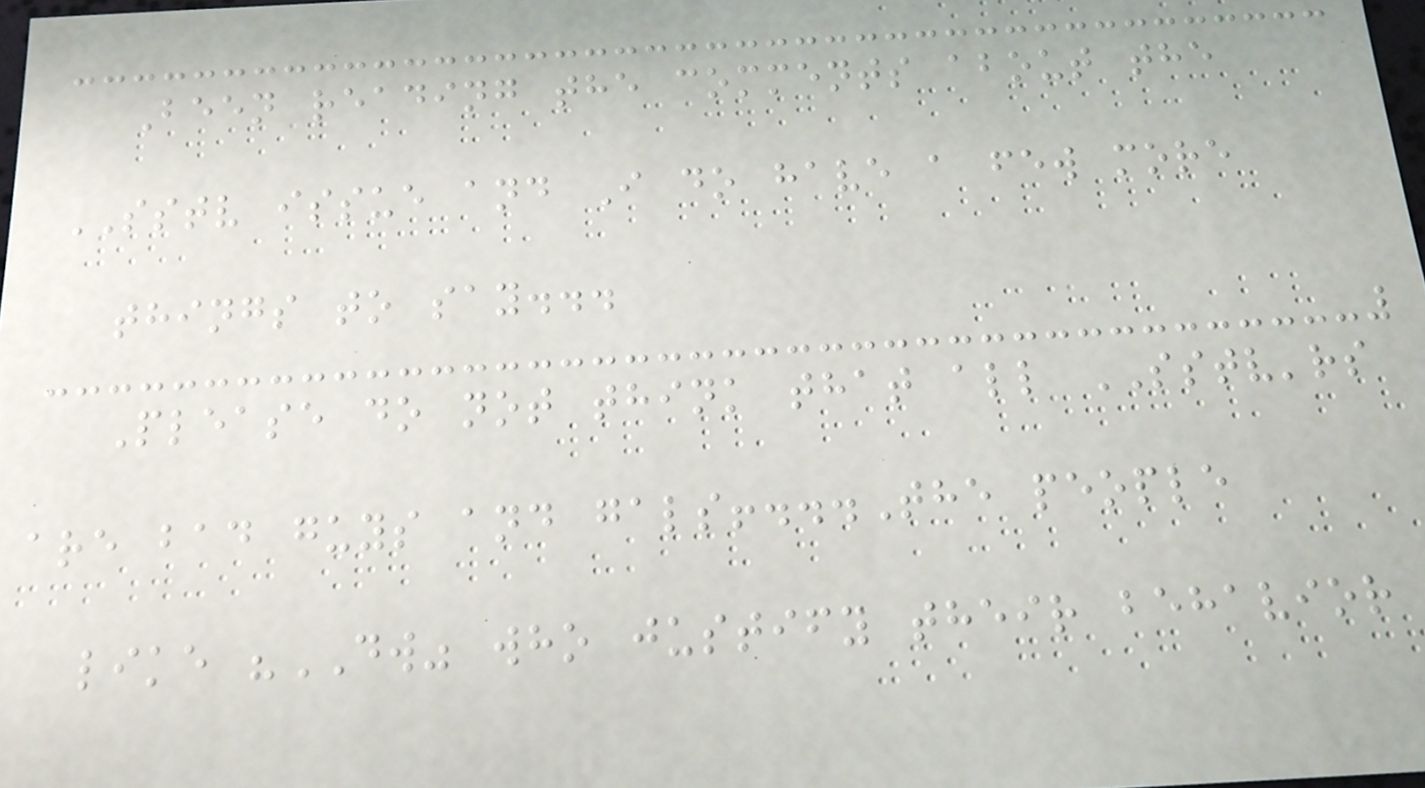Been reading the comments about the
SSTV issue and I do have a few more
things to say...
Please do not think that all SSTV'rs
are bad guys and gals!...The people
like "DW" who justify their behavior
